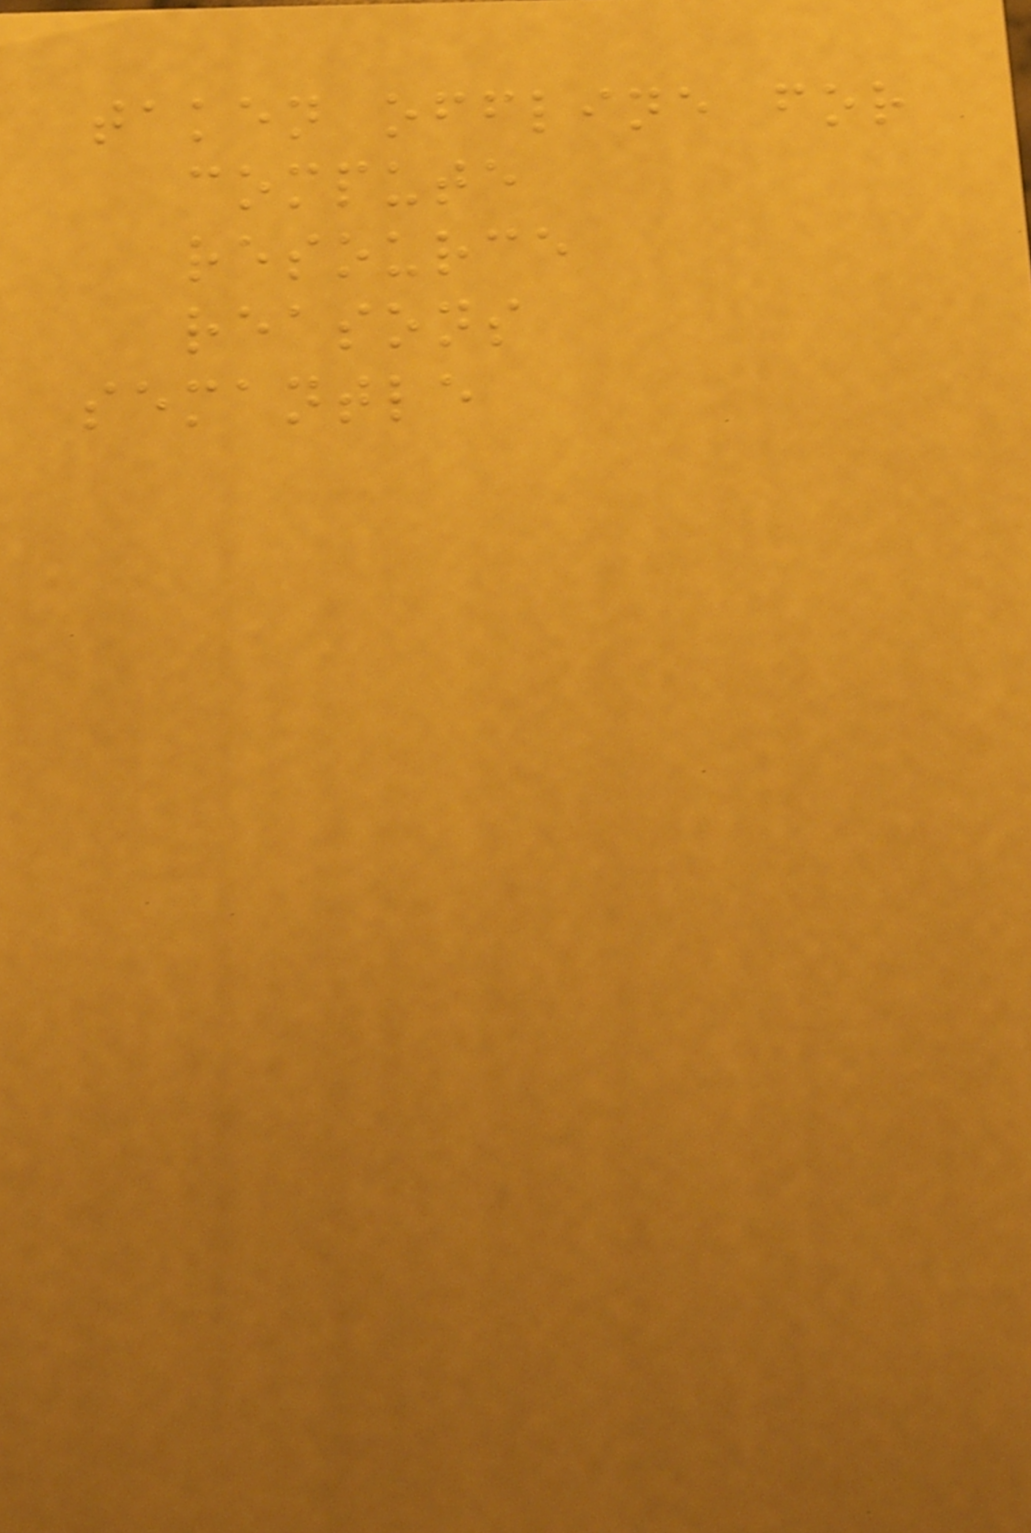taken offline for
compute
resource
reasons
semantle
